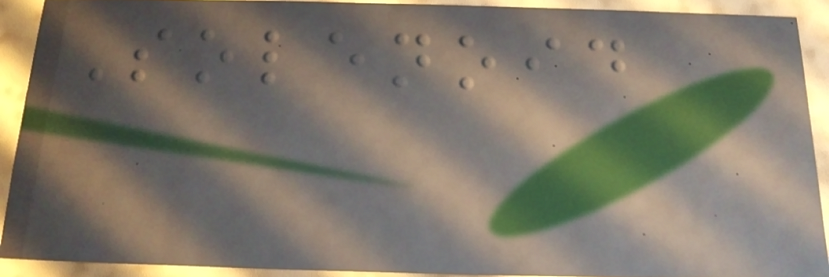Solenoid
